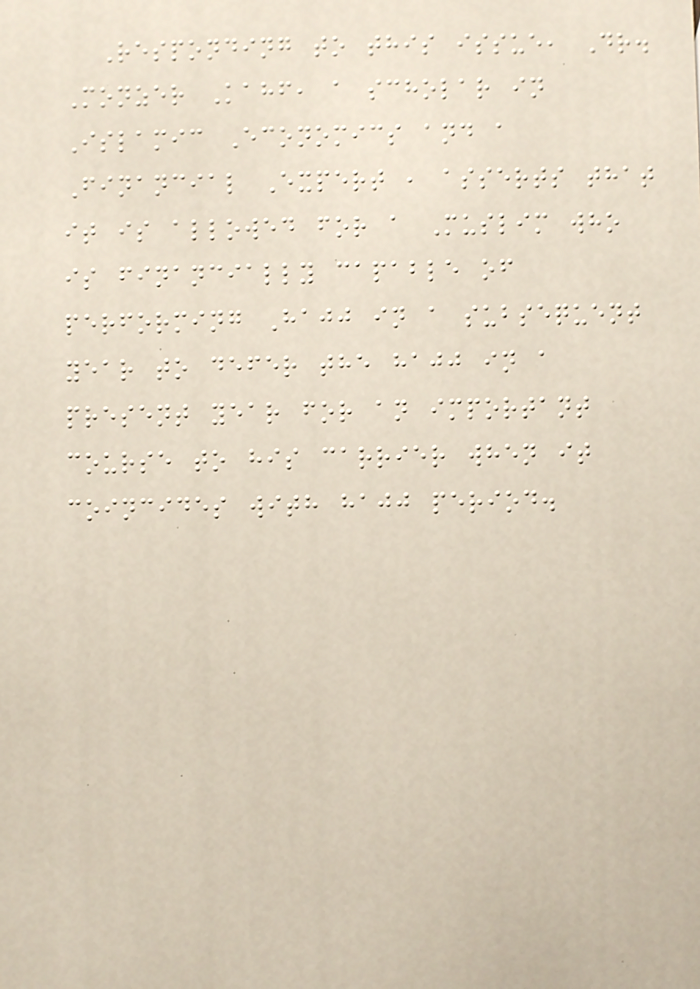Responding to this issue, Dr.
Monzer Kahf, a scholar in
Islamic Economics and a
Financial Expert , asserts that
it is allowed for a Muslim who
is financially capable of
performing Hajj in a subsequent
year to defer the hajj in a
present year for an important
course to his carrier when it
coincides with hajj period.
